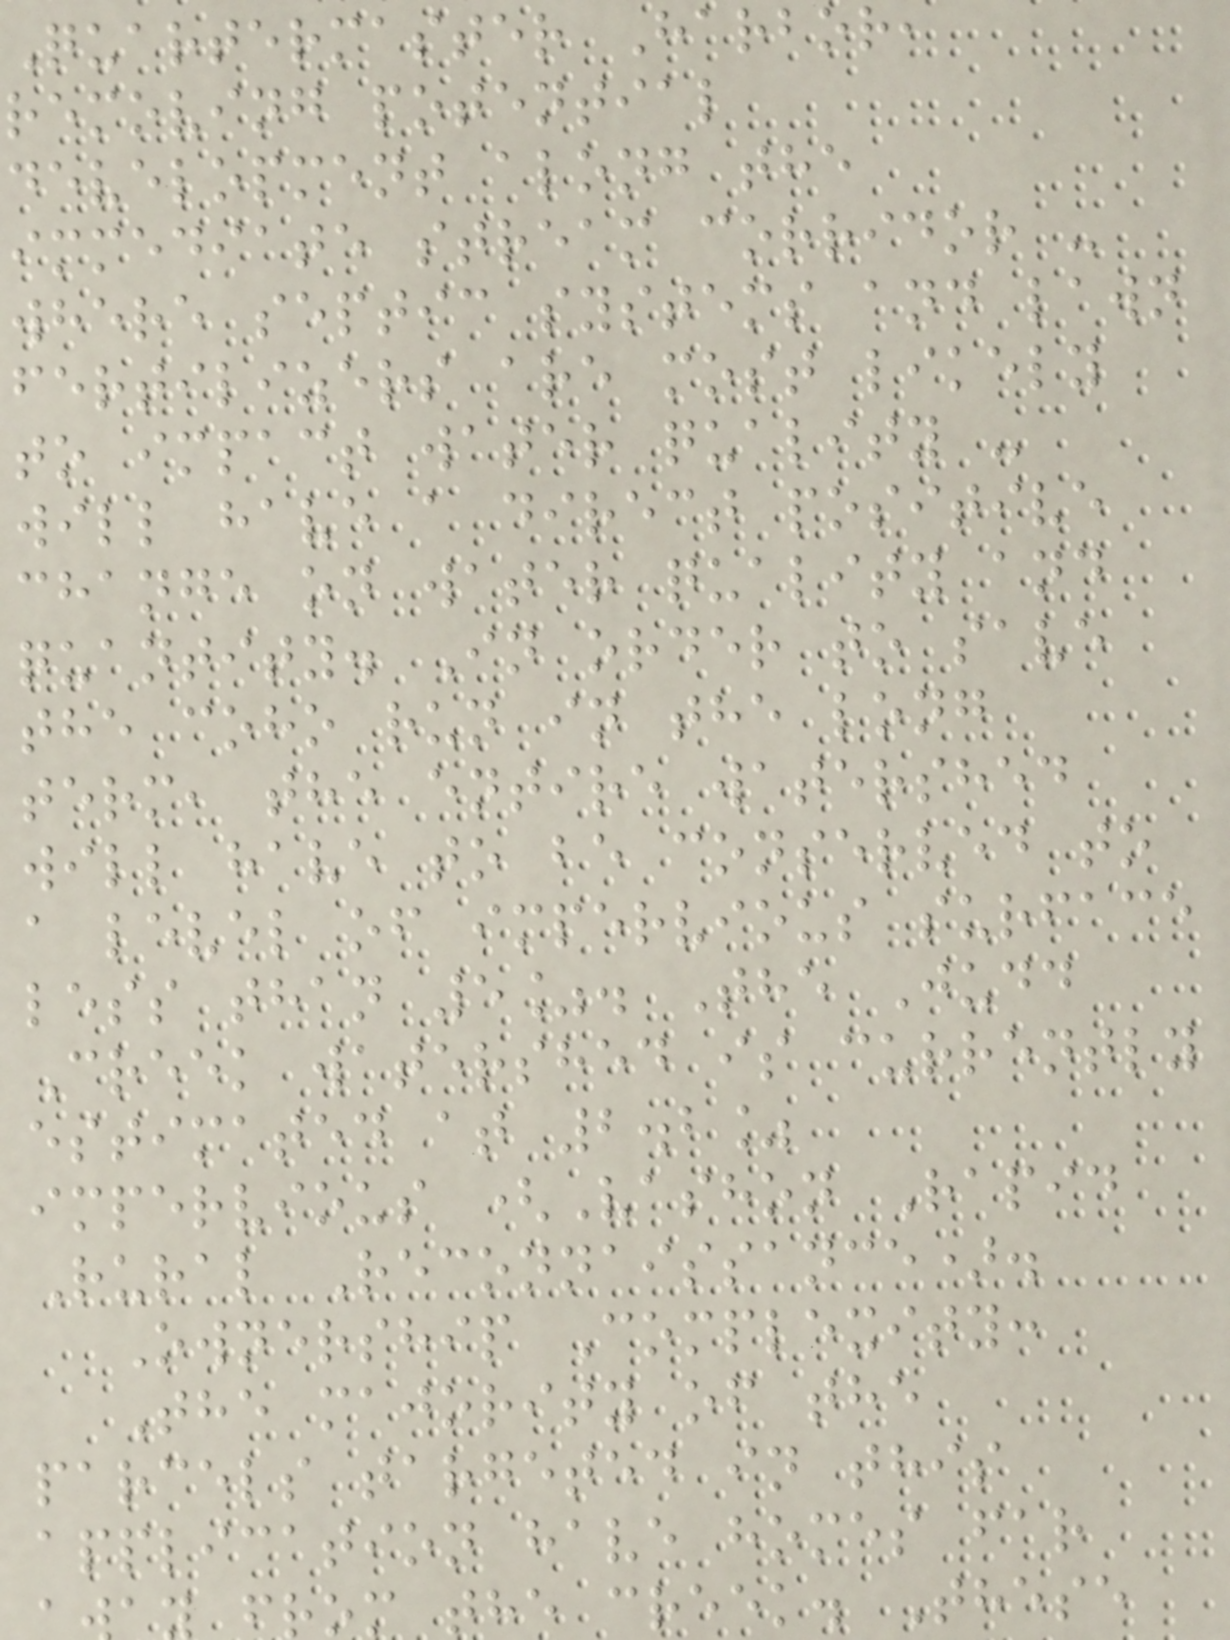Quartermaster Harbor,
removing potential
development along the
immediate stream corridor -
where septic systems and lawn
fertilizers are most likely
to impact water quality -
will have a direct positive
change on water quality and
quantity. In order to save
the coho run in the long
term, the entire watershed
will have to be conserved to
a level of impervious surface
less than 5%. The Judd
Creek watershed is currently
estimated at 2.2%
impervious (Vashon Rapid
Rural Reconnaissance).
Ownership Complexity:
The majority of the
parcels targeted in this
application have homes far
rom the creek. These
